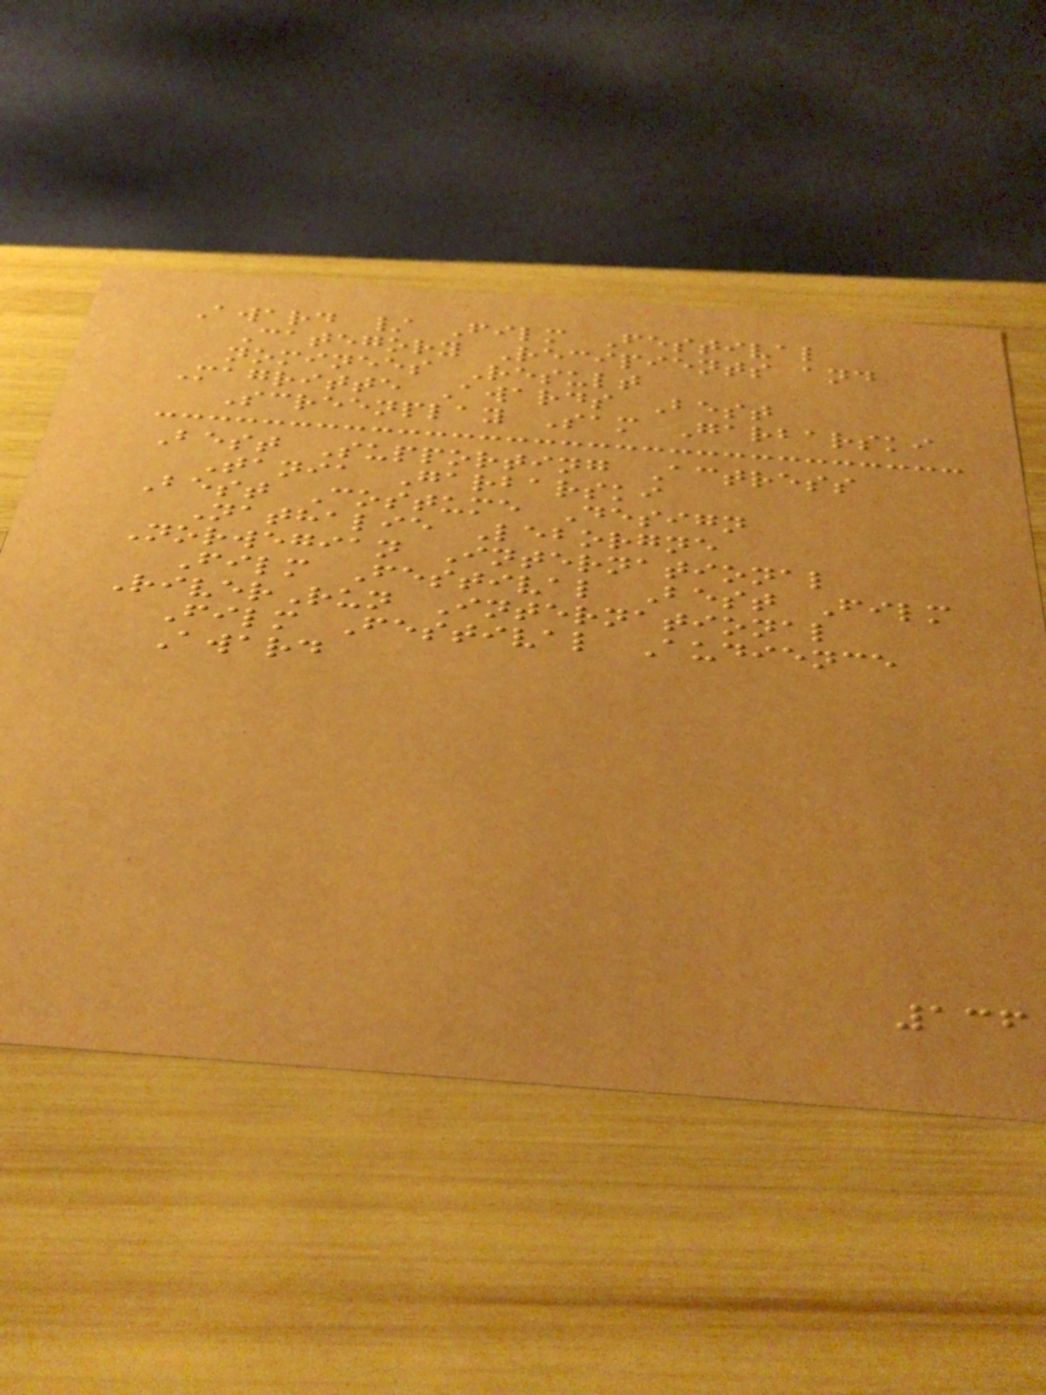Award / Film Festival
Category Recipients and
nominees Result
Magritte Awards Best
Screenplay Sam Garbarski
Best Supporting Actress
Tania Garbarski
Best Costume Design
Nathalie Leborgne
Norwegian International
Film Festival Best Film
RiverRun International
Film Festival Audience
Award
136
